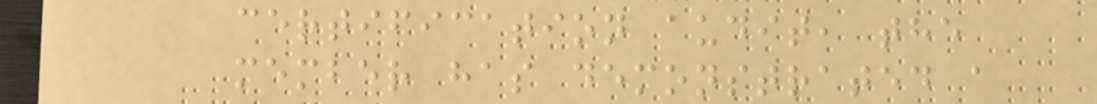certification audit, the
member has demonstrated a
